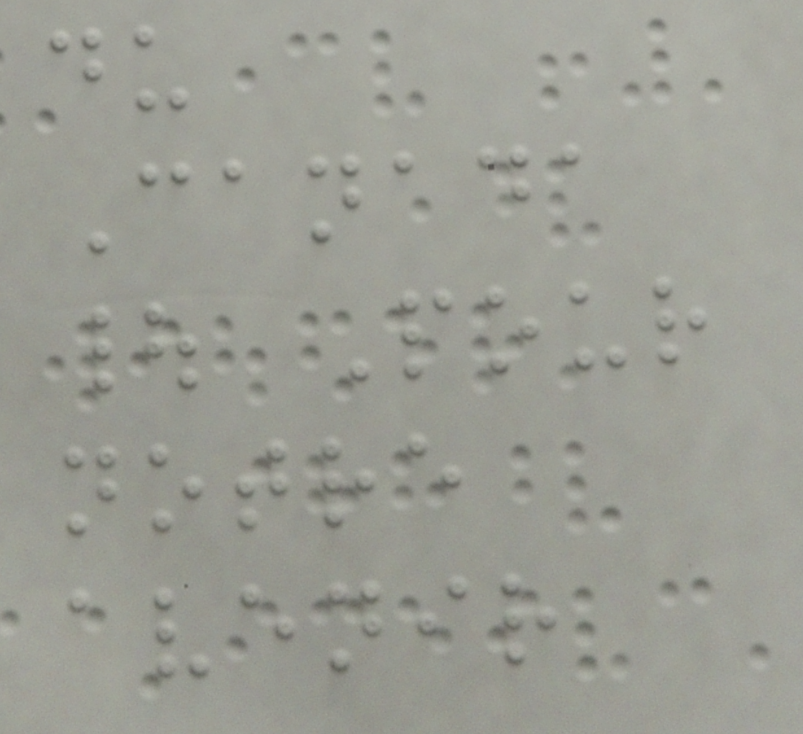du
Canada
| Pour
notre
avenir
